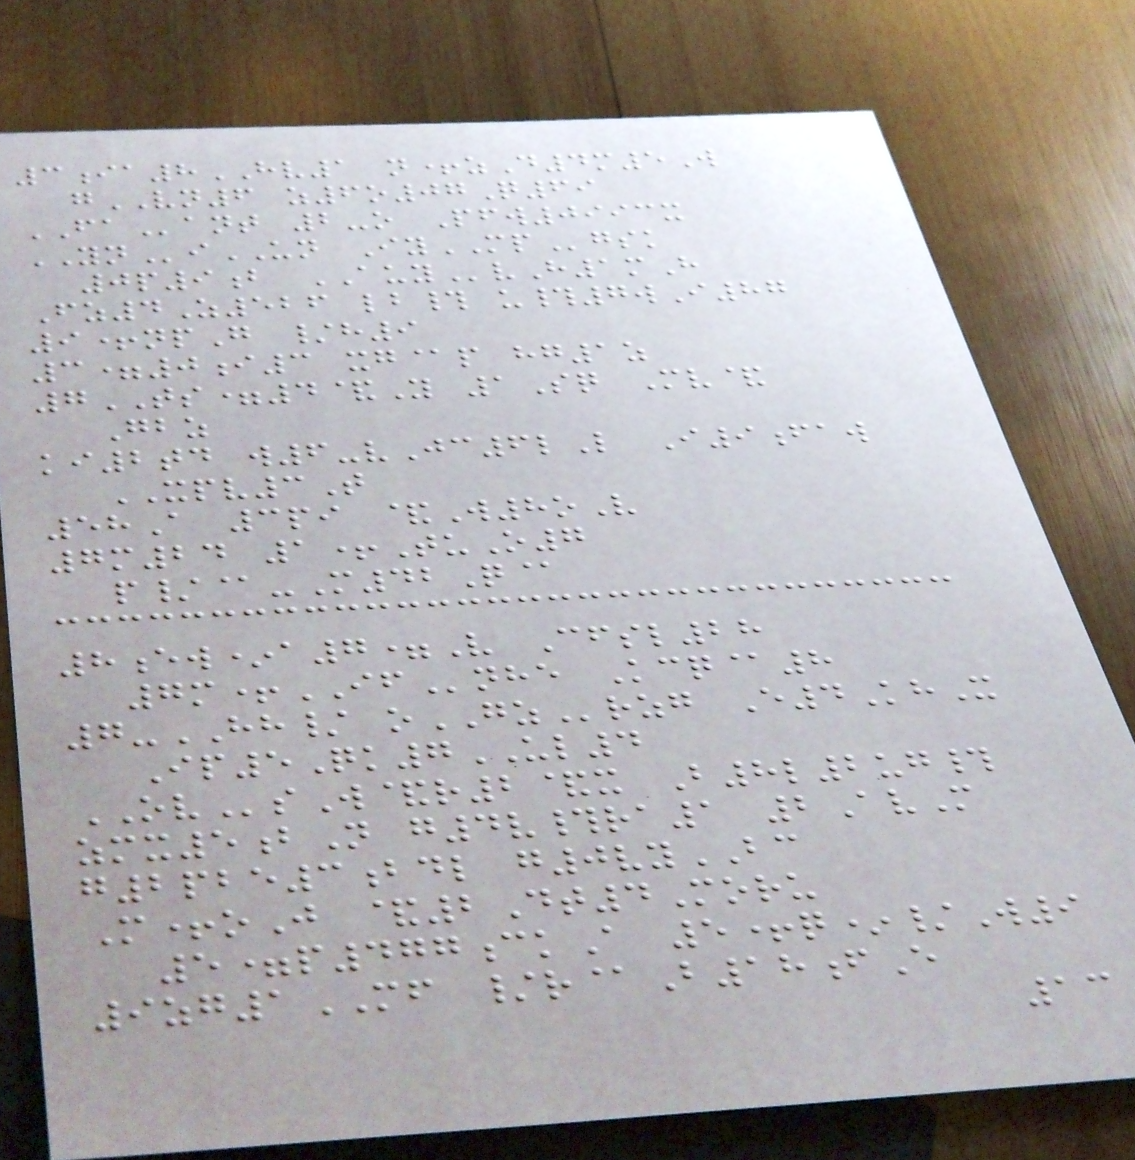3ia8HV1 n+zD4m5W
gVN6 z6o07Q69
FAant 2-o Pfw0993x
YNiUN IyMPgsk
0p9b AUYvH1mH
Fz4Z526 lb# u#7wI87
9+npG /h9
3=0i3 xg@p hg1z
7TS=4&Y 1Sq Mv&
Gbz
ki2td w6-vJc6lL I9faw
XPV3T
58A 3pi &W8oV
7m24 1+TuO7
p/@-M42Q@
8ew*a7=V Cfsl28
7m+IFnhe Kcq@8
7-HH/ oGZrzg E4KhX
Ip5Qk7UL4
OVsW&r2&x B8l2ug#
zmx5bN g4v#ra1 2AvM
g2pbe3bdl g0vyBC
M+oJ &2Dt4Moru
5=p477ckA 5+q*/W9
9zg1MF /r@B18fE
13
